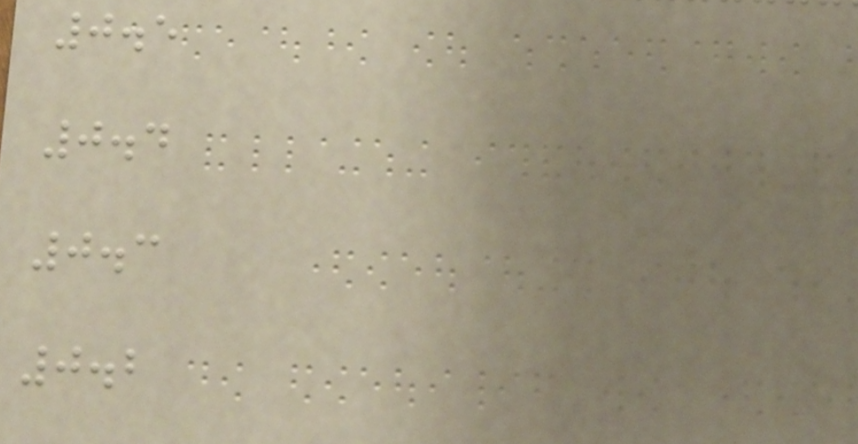0.5
0.4
0.3
0.2
